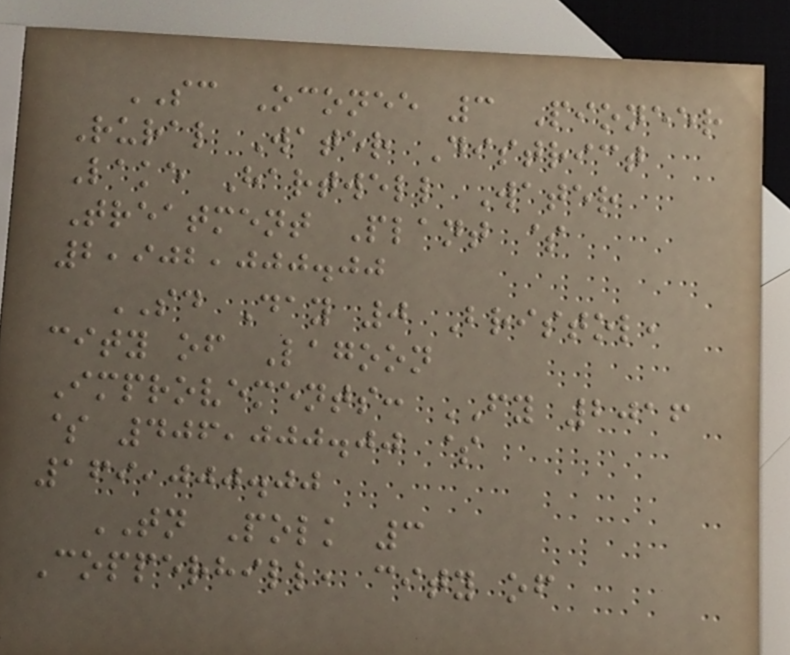SC Oconee 3 Pioneer
Rural Water District
Lake Hartwell Water
Treatment Plant $
2,902,000.00
SD Day 0 Bristol,
city of Lagoon
Improvements: FY 2016
$ 406,000.00 $
169,000.00
TN Polk 3
Copperhill, city of
